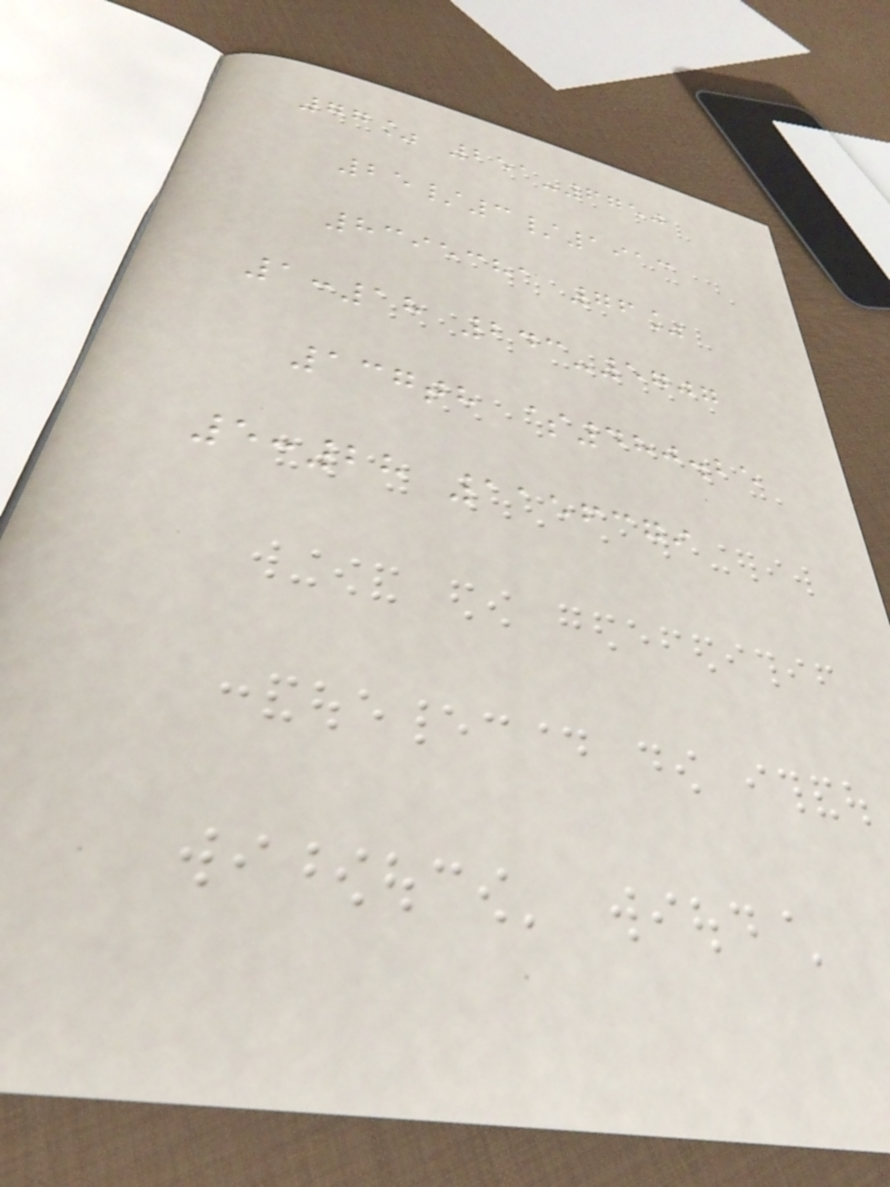77% 251-6750
25/3/1913
8395381 76%
1:18 243-5707
137th $480.25
5:28 1156379
